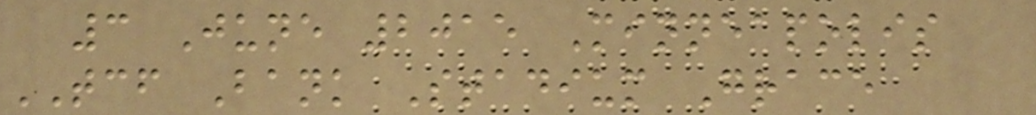3 June 2015 Minneapolis
TCF Bank Stadium Grace
